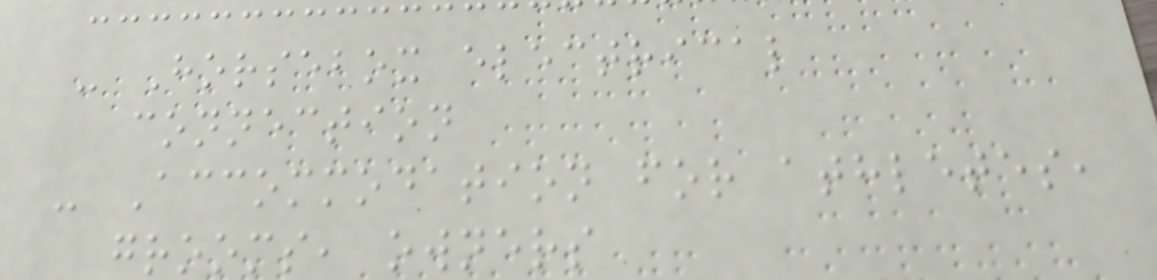- Horsebox electrical
connection
- Accommodation for athletes,
grooms, owners
